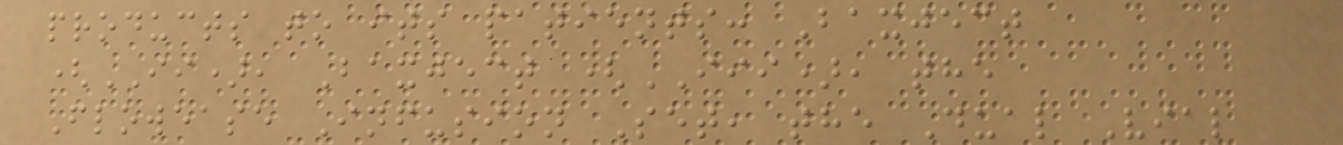products to its patients: Baxject
(II), Baxject (III), the
Flowease Infusion Set, the Dual Vial
